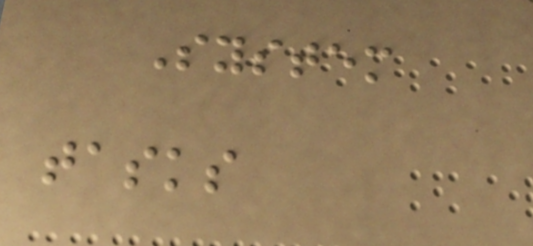System
tasks
